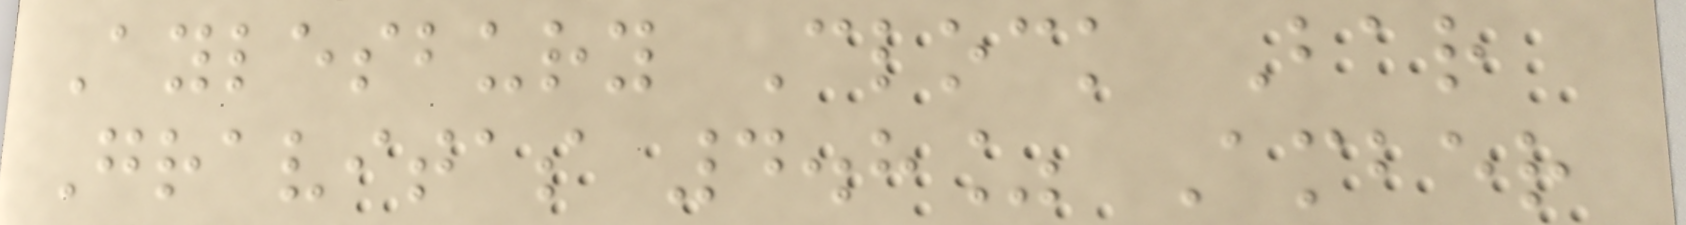Aylesbury Clock Bar
Gravitas 4.8% Amber
